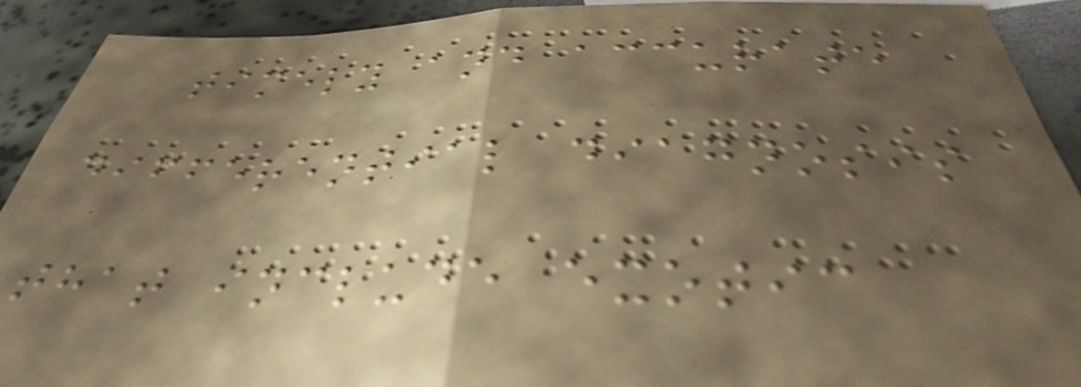timely and accurate
differential diagnosis
that include exotic
